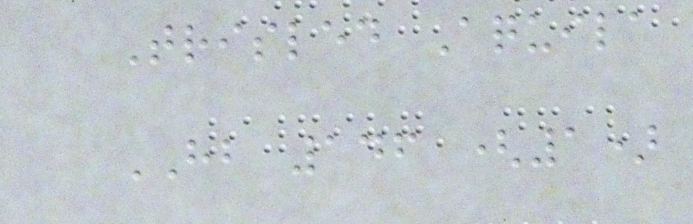Trisled Aquila
HB 146 (1)
